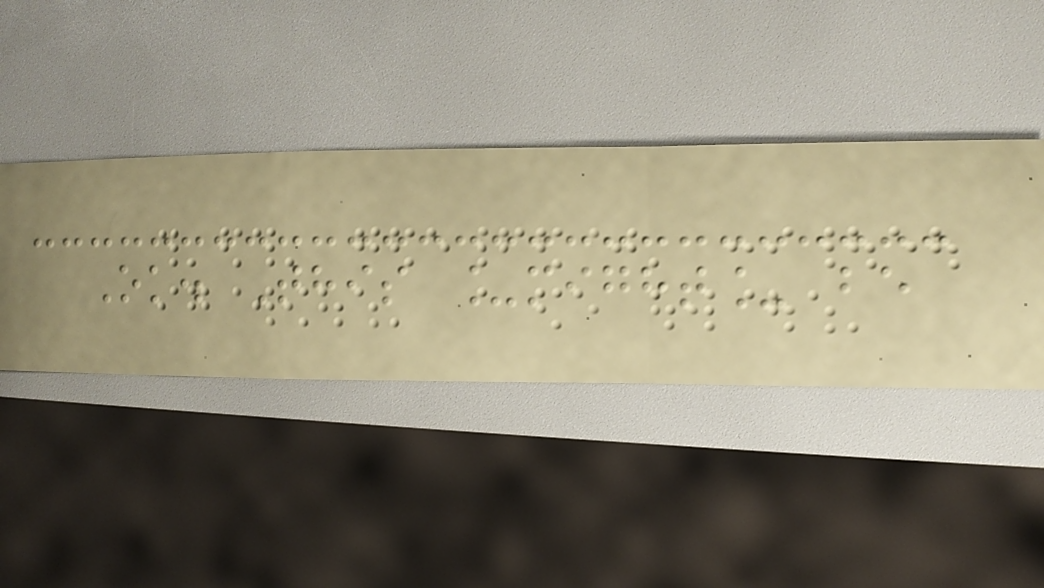Ok. This _might_ be
